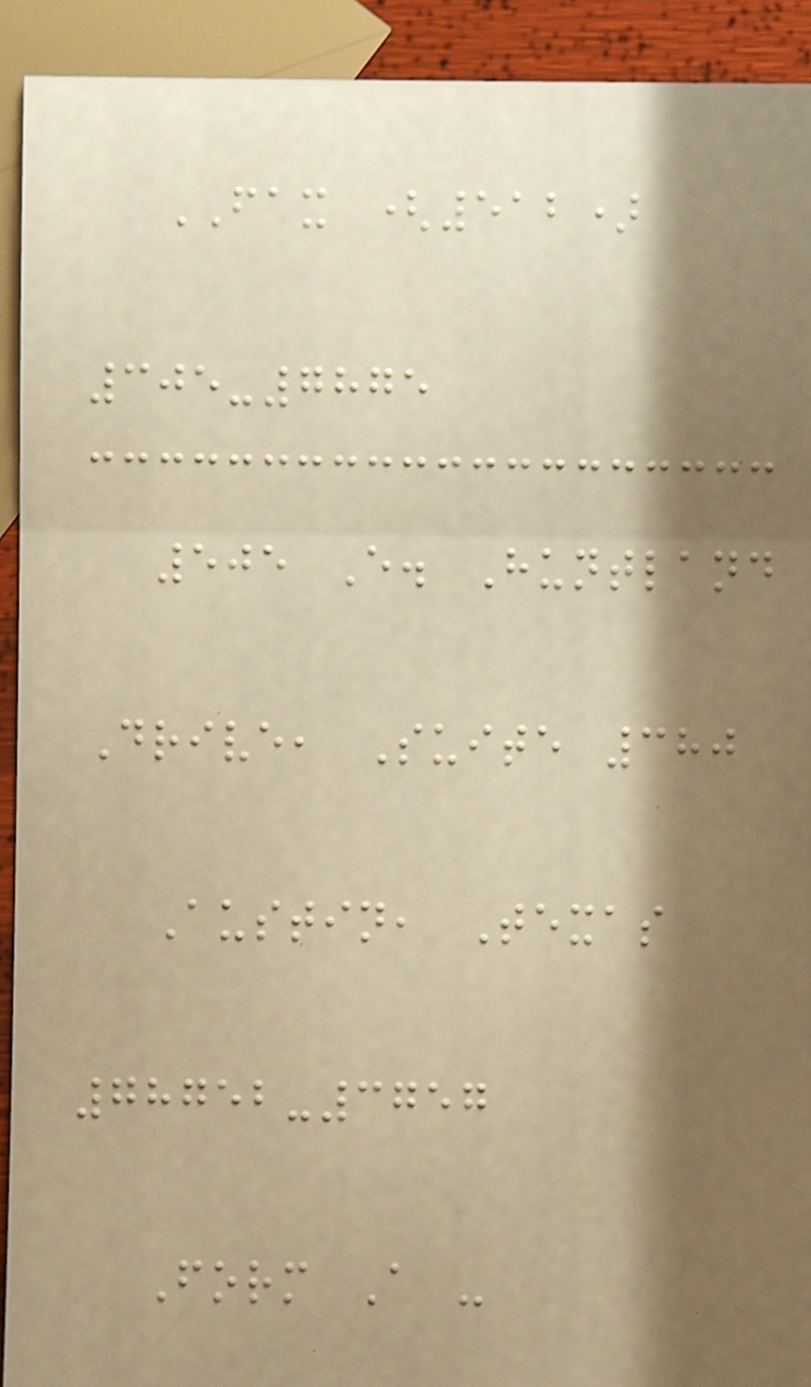FAX (512)
305-7875
505 E. Huntland
Drive, Suite 380
Austin, Texas
78752-3757
Form A -
